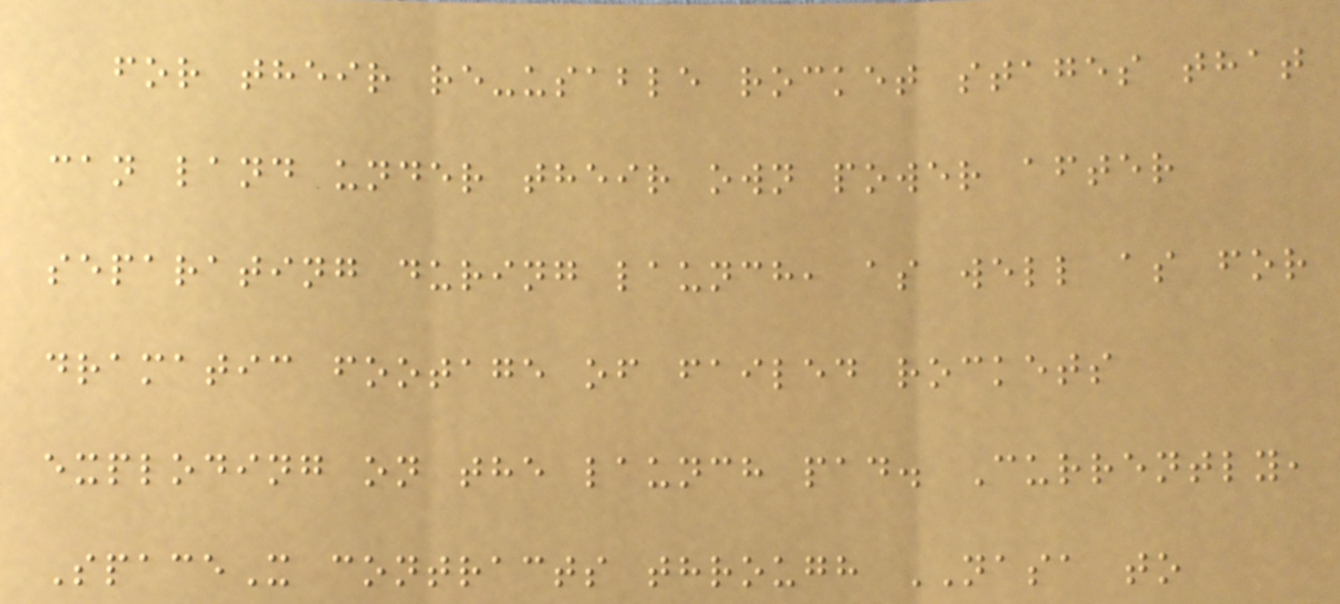for their re-usable rocket stages that
can land under their own power after
separating during launch, as well as for
dramatic footage of failed rockets
exploding on the launch pad. Currently,
SpaceX contracts through NASA to
